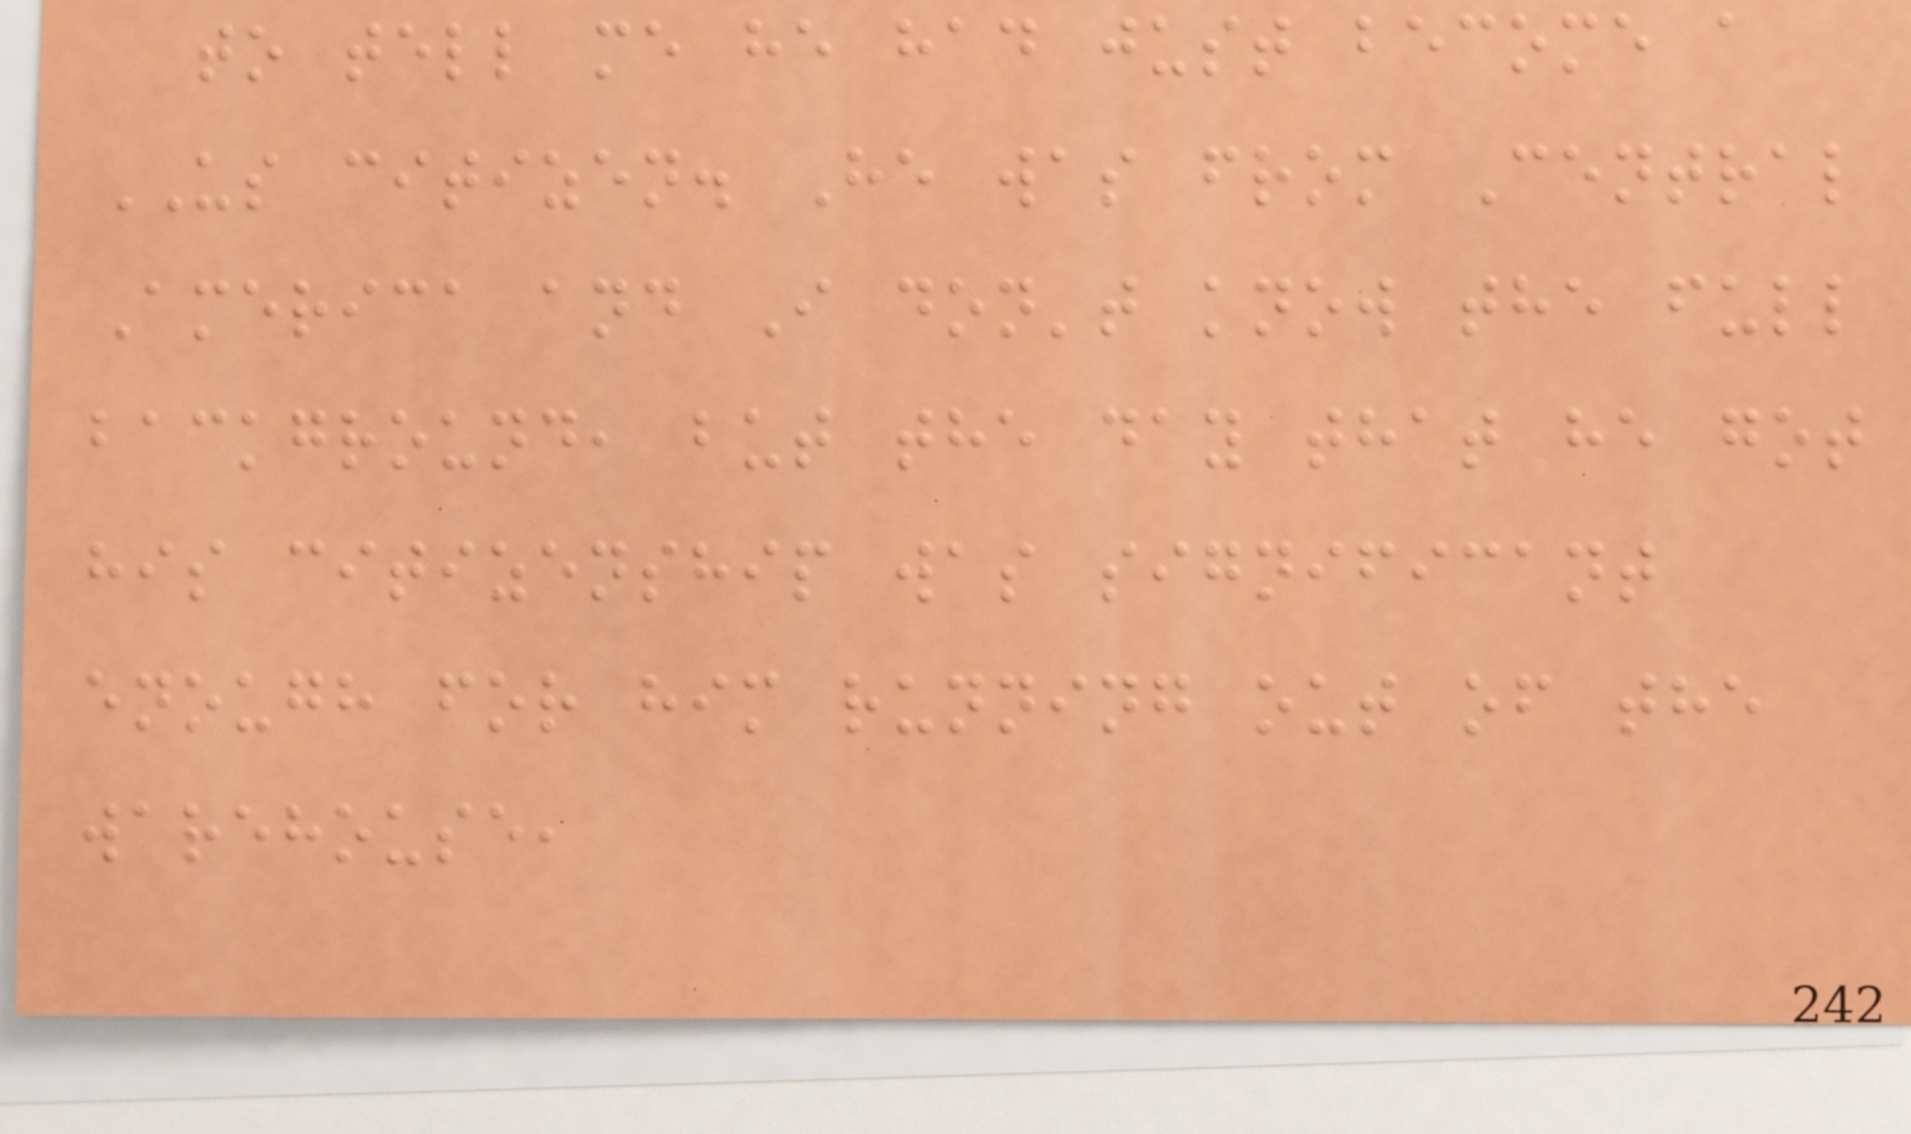to tell me he had just become a
US citizen. He was from Central
America and I don't know the full
background, but the day that he got
his citizenship was significant
enough for him running out of the
warehouse,
